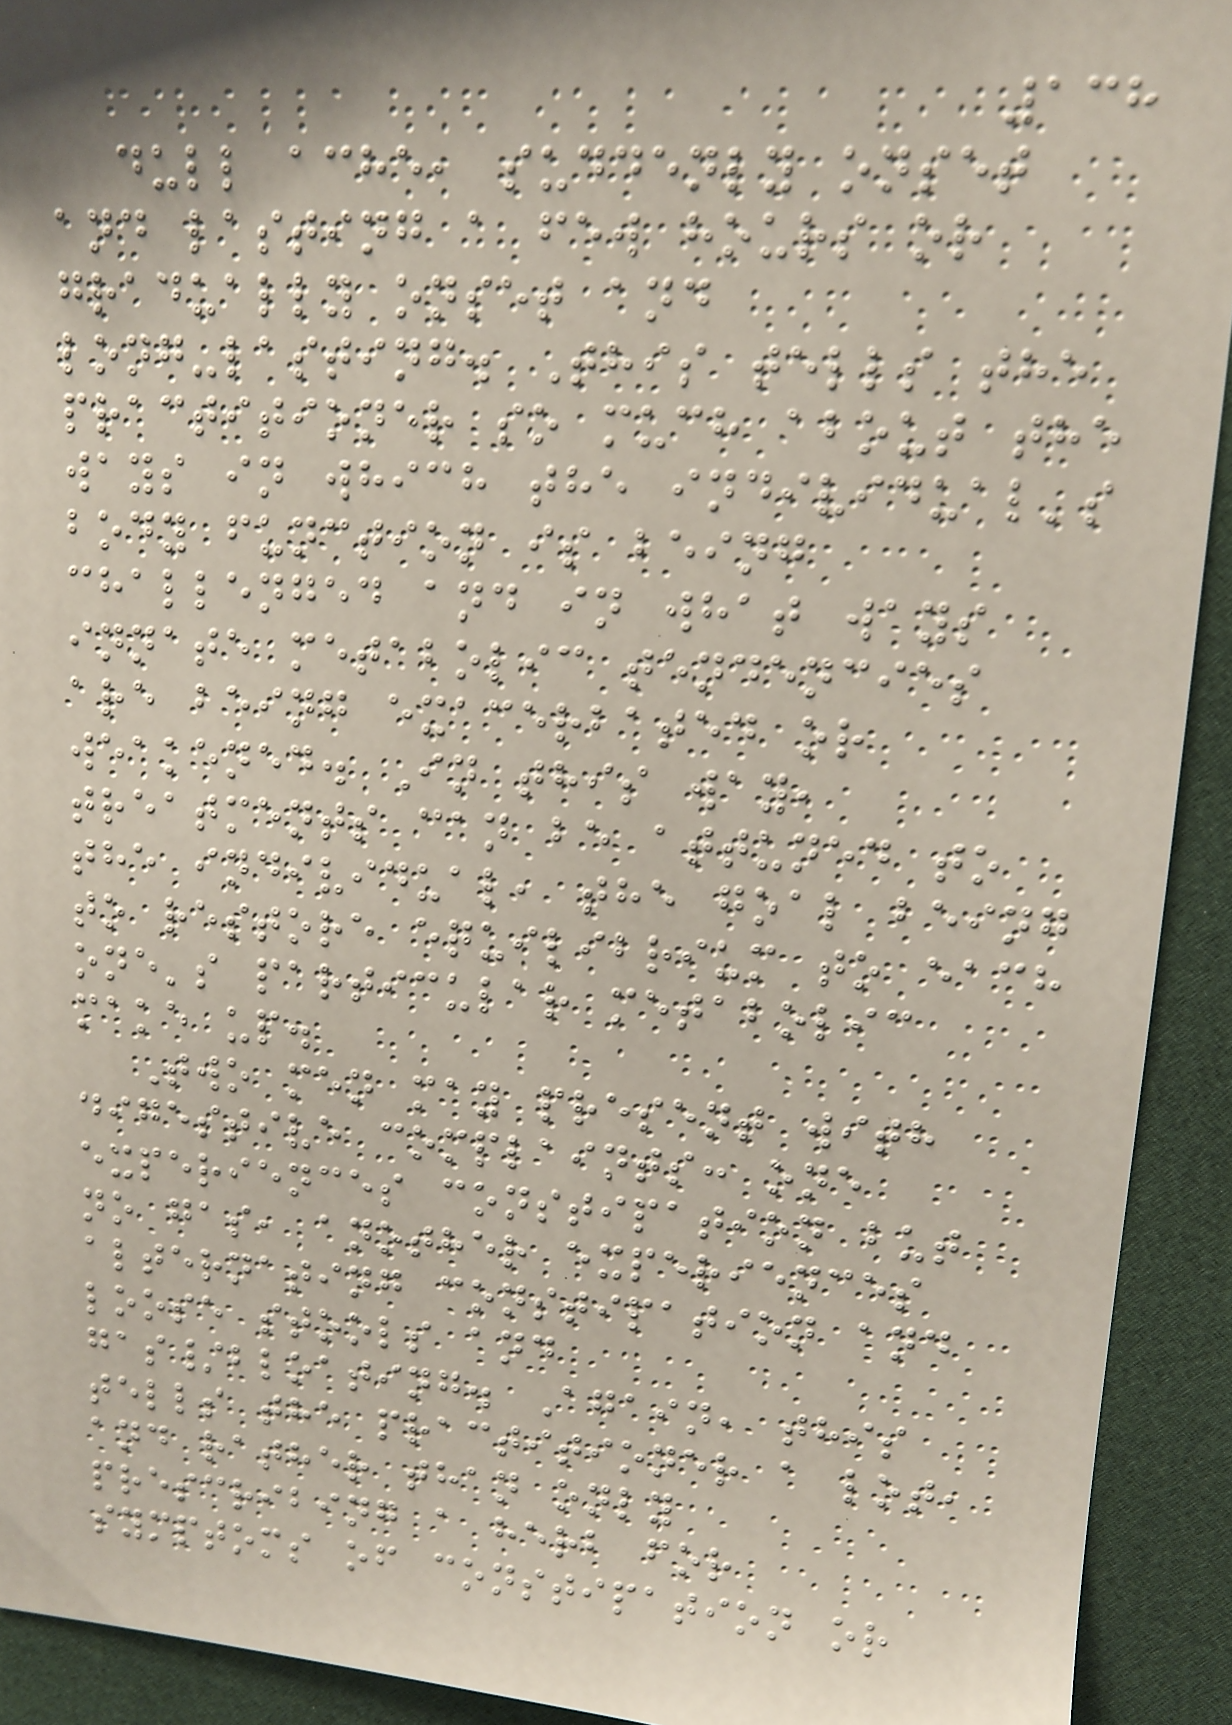138
dull ache, suddenly onset
and lasting a few hours or
gradually onset and
long-lasting. This tells the
practitioner so much about the
ways in which the individual's
body function is being
challenged and in what ways
innate metabolic tendencies
are being exacerbated or
weakened. In this way,
treatments can be attuned to
the individual, the goal being
to restore equilibrium to each
one's particular metabolic
make up.
Two men may present with
digestive complaints: one
experiences constipation but
no gas, another experiences
alternating constipation and
loose stools and
gas/bloating. Again, this
tells the practitioner a lot,
and rather than only
prescribing a herb for
symptoms of constipation or
